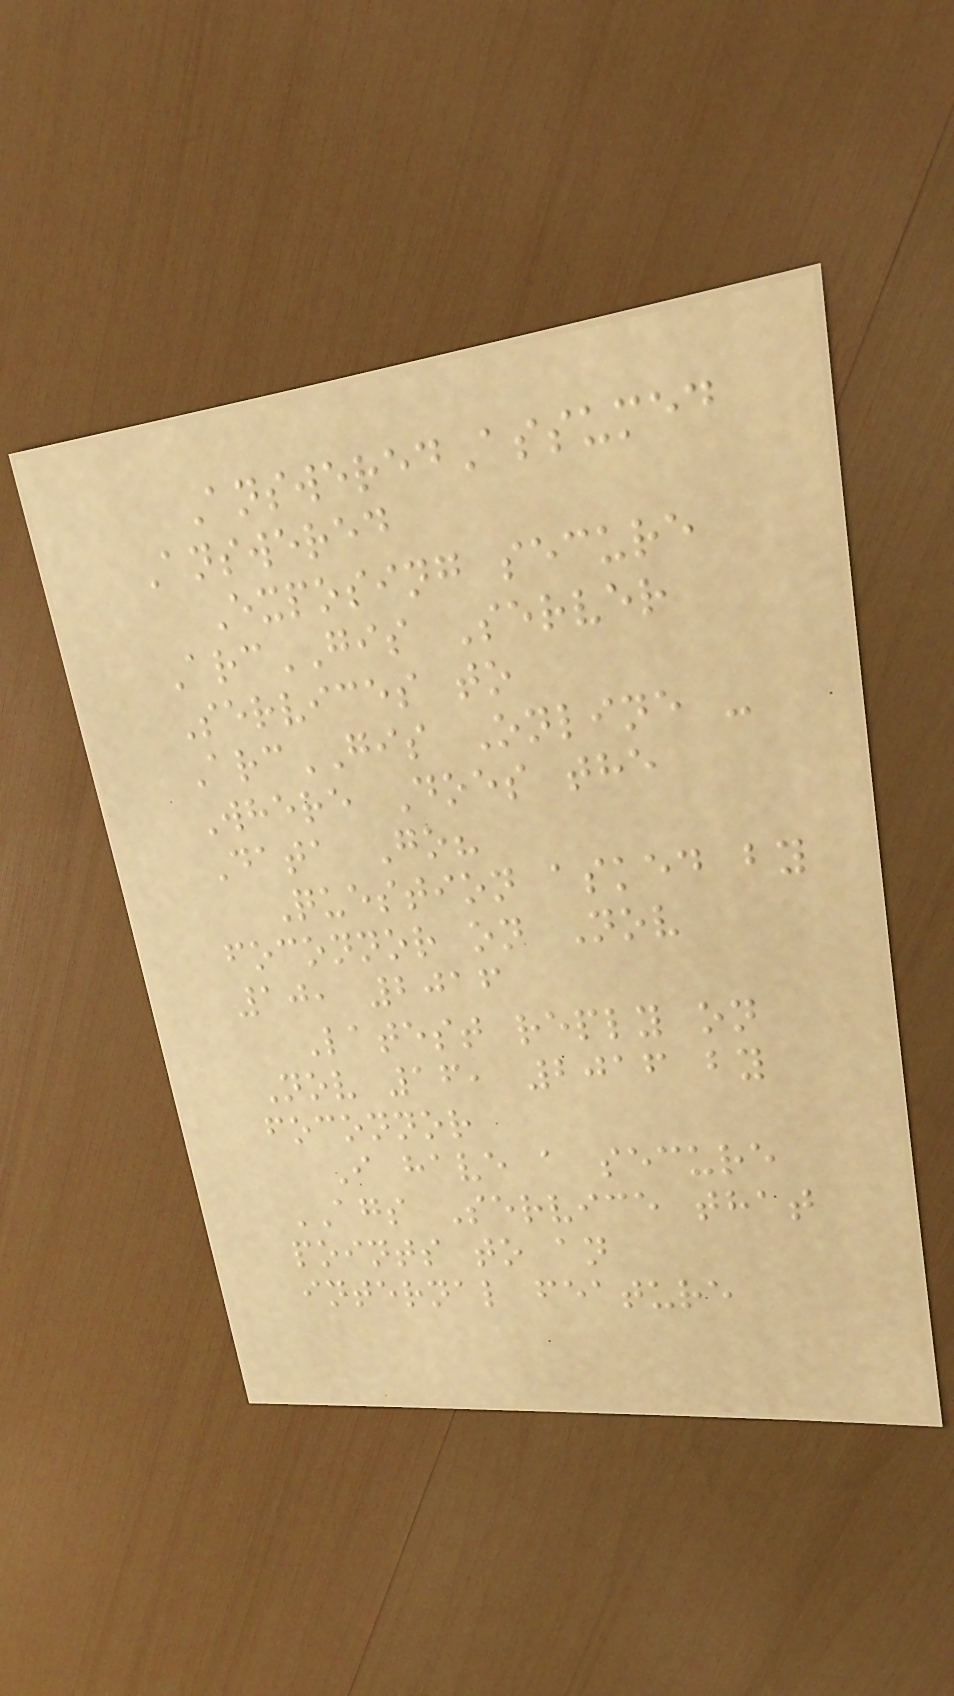AnsweredAssumed
Answered
Exposing secure
ArcGIS Server
Services to
ArcGIS Online -
Where Does the
Data Go?
Question asked by
foconnor on Nov
10, 2016
Latest reply on
Nov 16, 2016 by
foconnor
I have a secure
AGS Service that
points to an
internal feature
